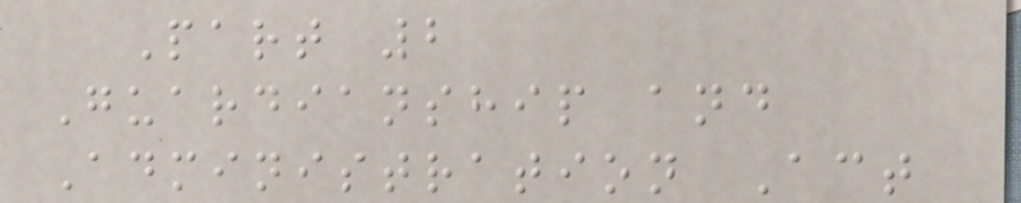Part 2
Guardianship and
Administration Act
